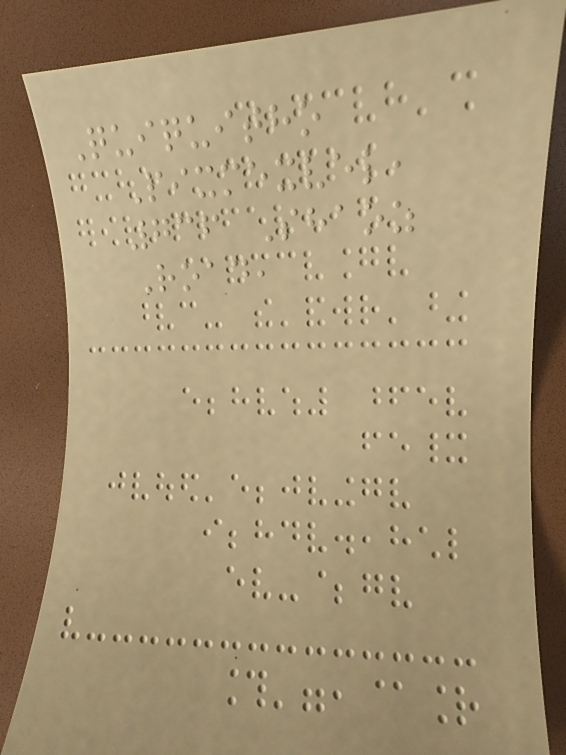Quiquitho
Pixmexvel,
736 Shaoz
Road,
